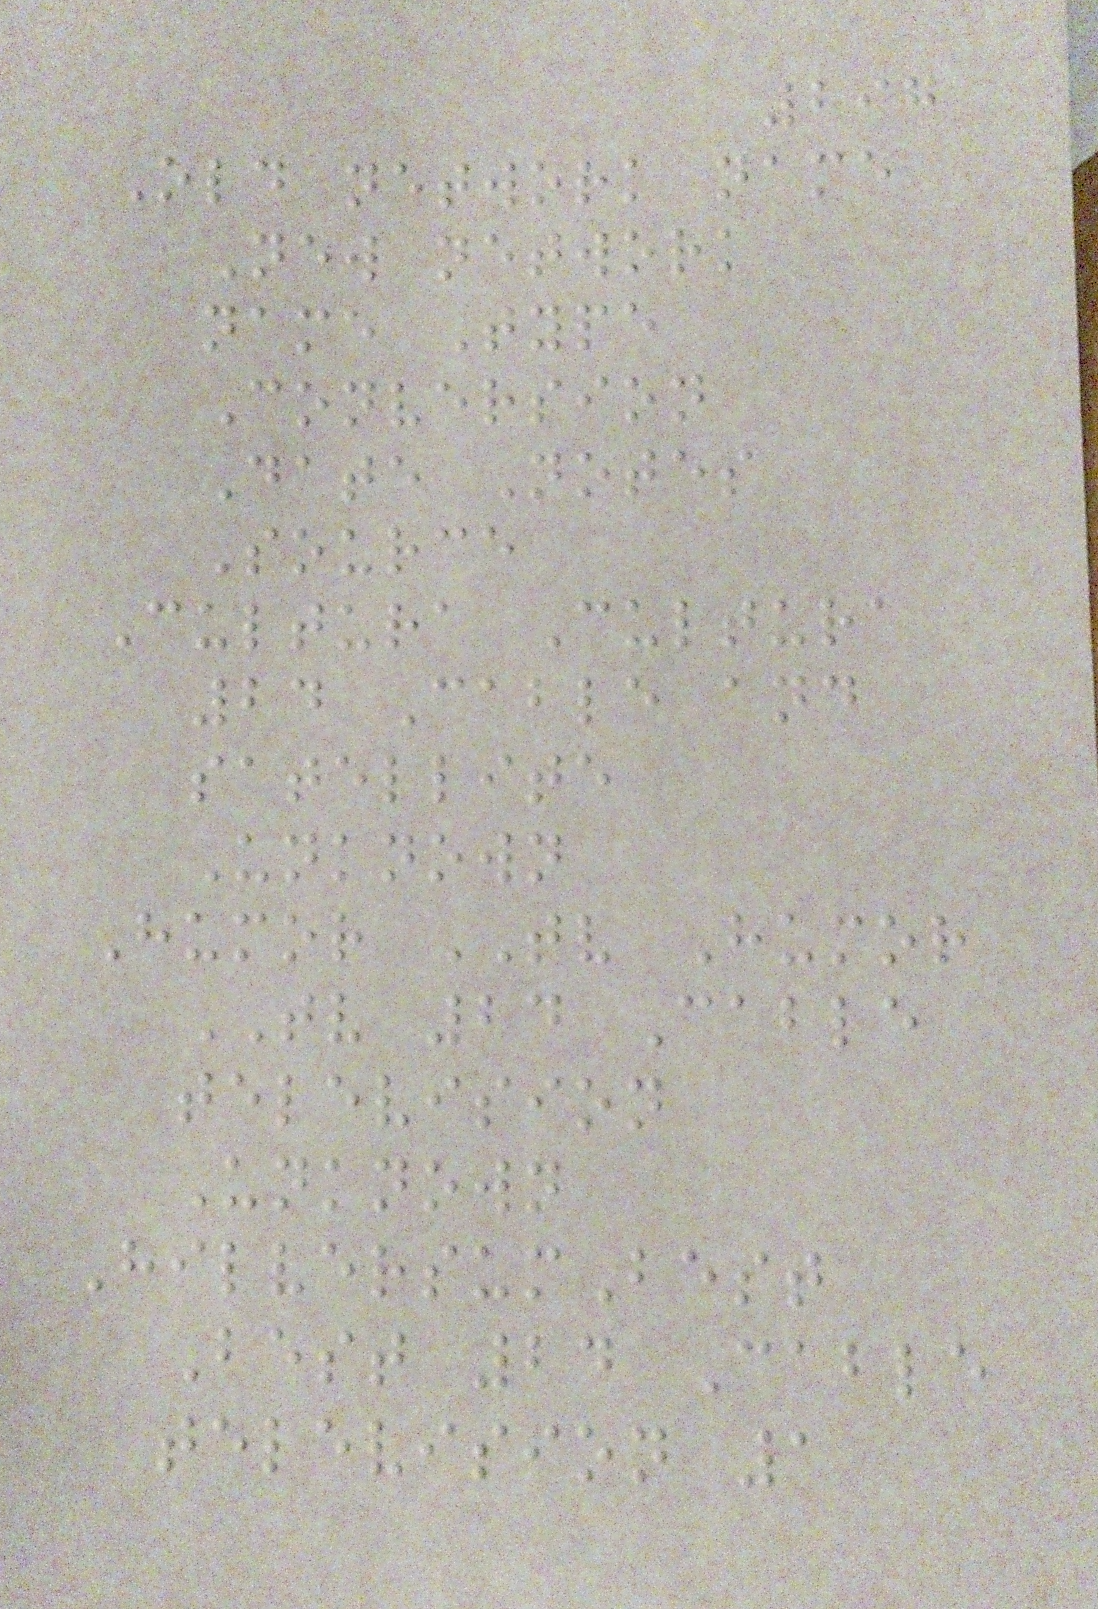297
Old network name
New network
name Type
Conversion
Date Notes
Source
Cultura Cultura
24 Cable and
satellite
Unknown
Humor TV Humor
TV 24 Cable
television
Unknown
HilversumBest
Best 24 Cable
television 1
